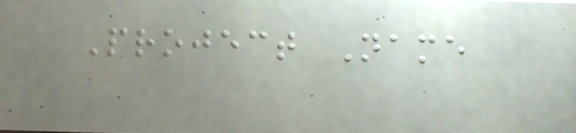Project Name
